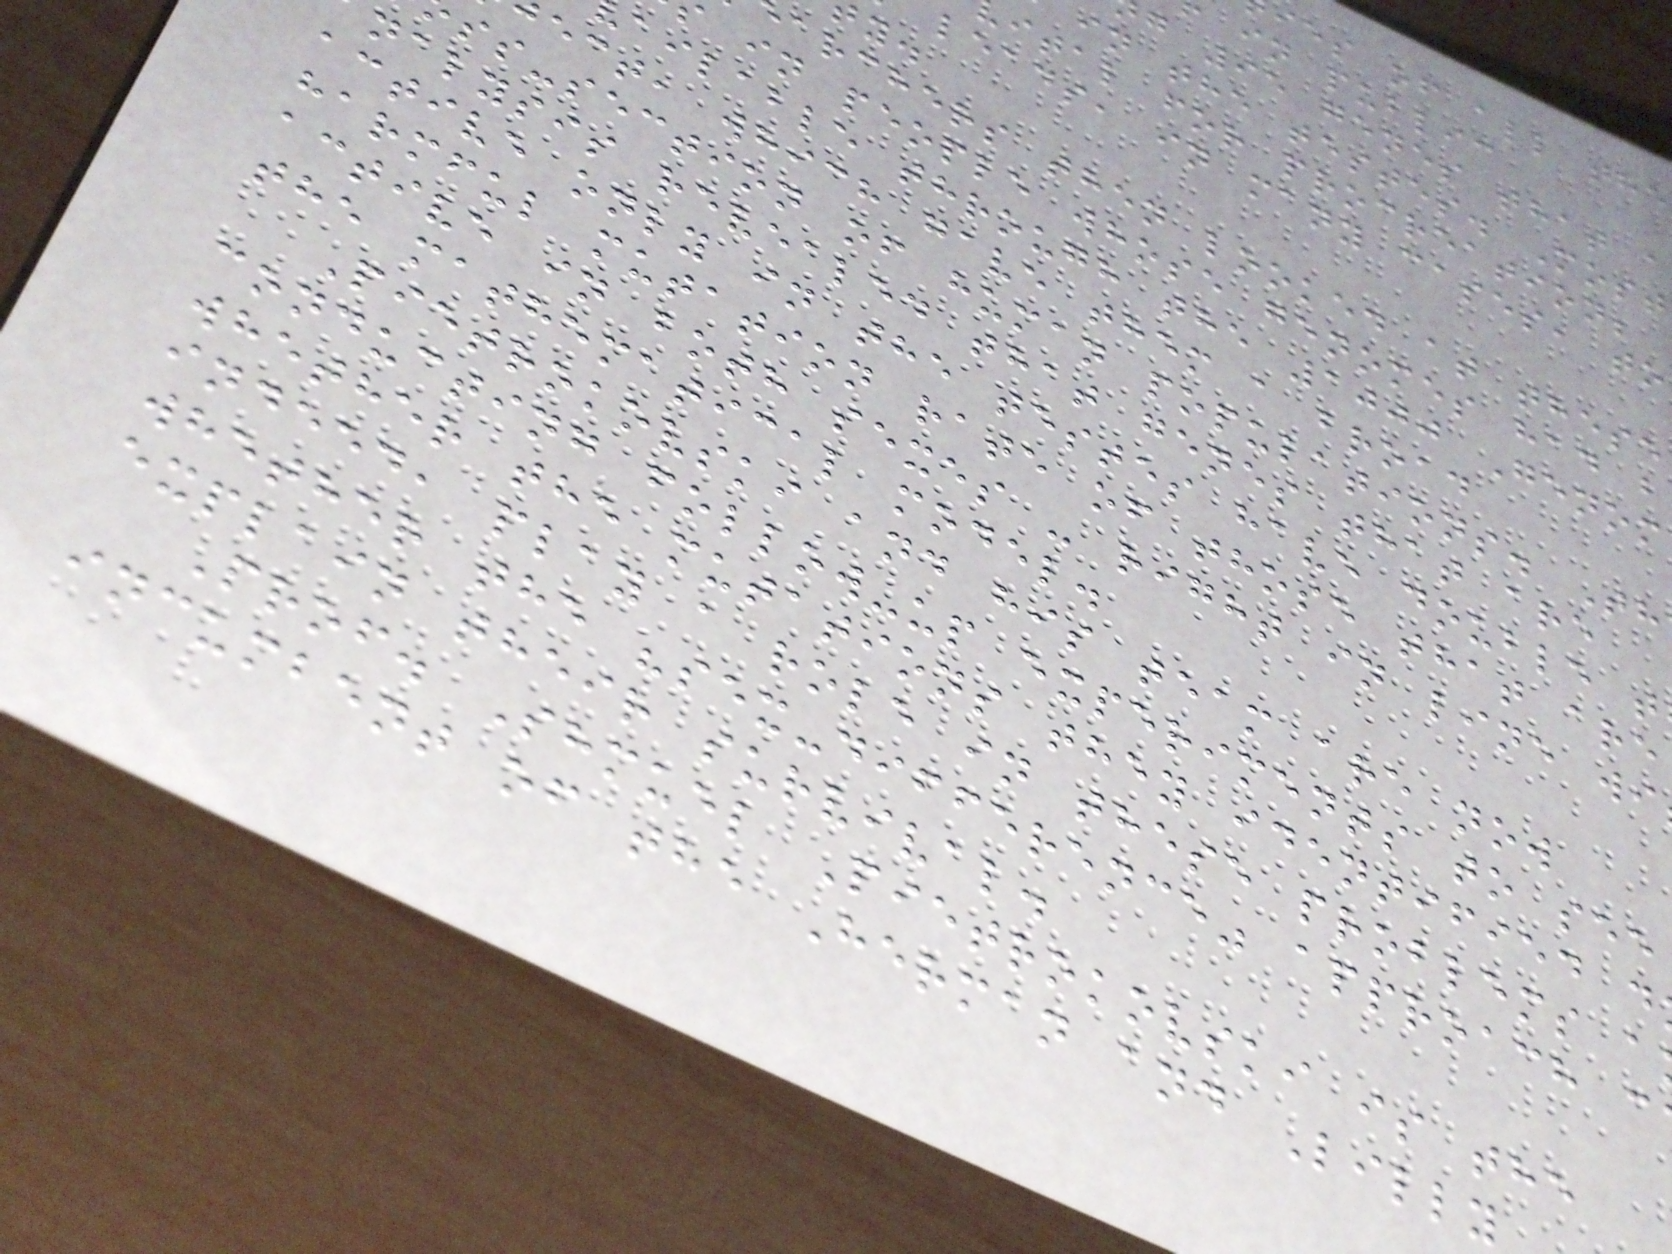ies of all the
in public
g 95 genes that a
in the testes. Most
ital for procreation;
leads, in many cases, to
archers then looked at these
in people whose genomes had b
ailable through the 1000 Genom
ect, which gave them a broad
ss-section of human populations. Th
nalysis revealed that genes that are
active only in the testes have double t
harmful mutation rate of those that are
active in both sexes - right in line wi
the mathematical model.
Pietrokovski and his team are now
conducting follow-up experiments to see
whether the mutations they identified d
indeed, play a role in these problems a
whether the "sex-difference" approach c
explain their survival.
Prof. Shmuel Pietrokovski is the
incumbent of the Herman and Lilly
